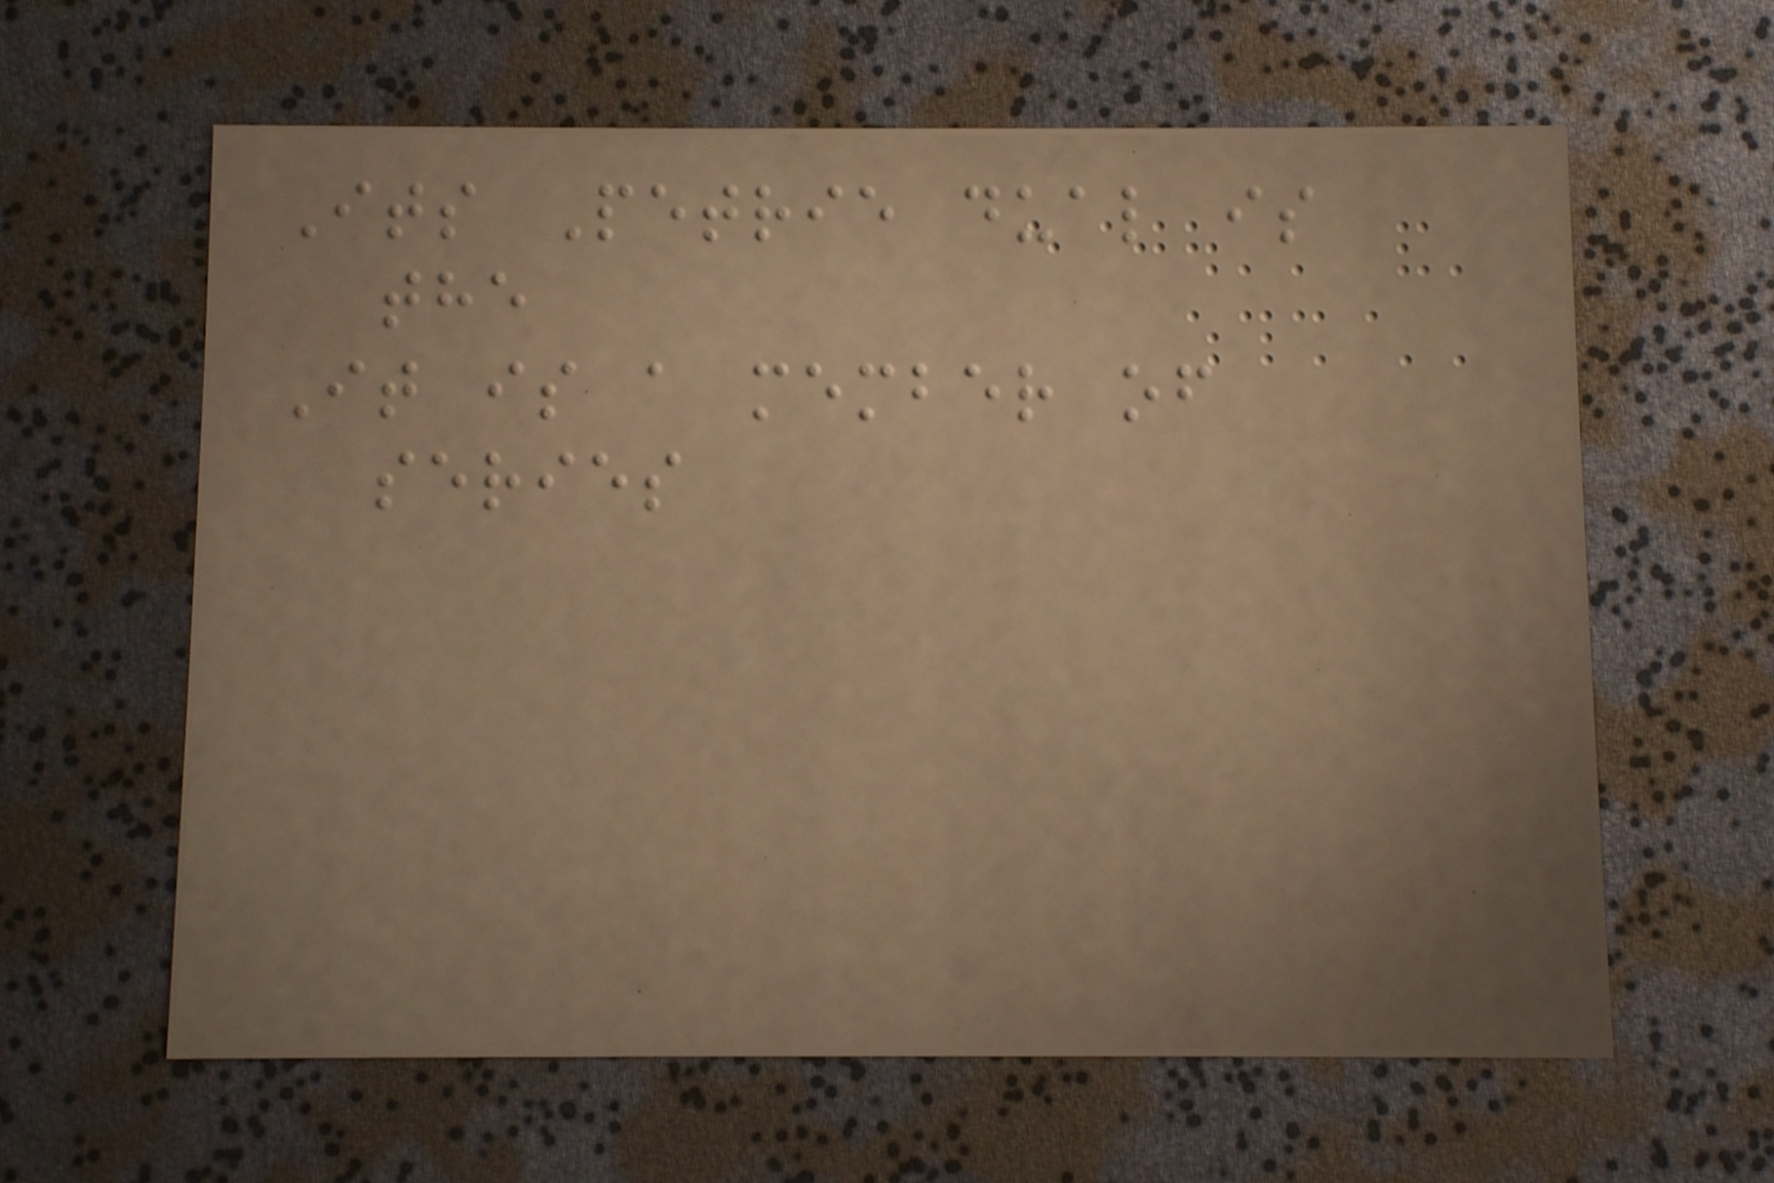Its Petrie dual is
the
It is a member of
series
